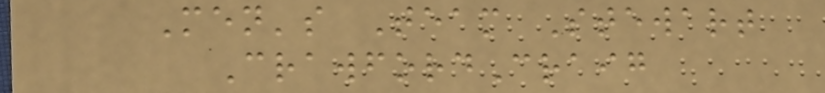Men's Team Stewart
CrawfordCraig
